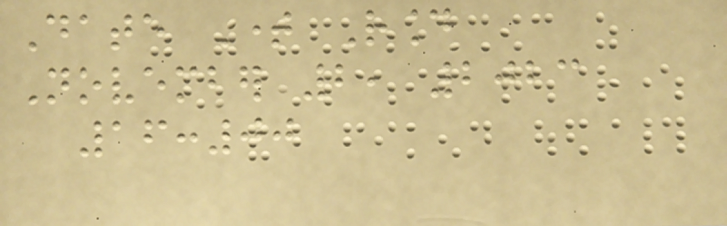Date Time Round
November 2, 2023
16:00
